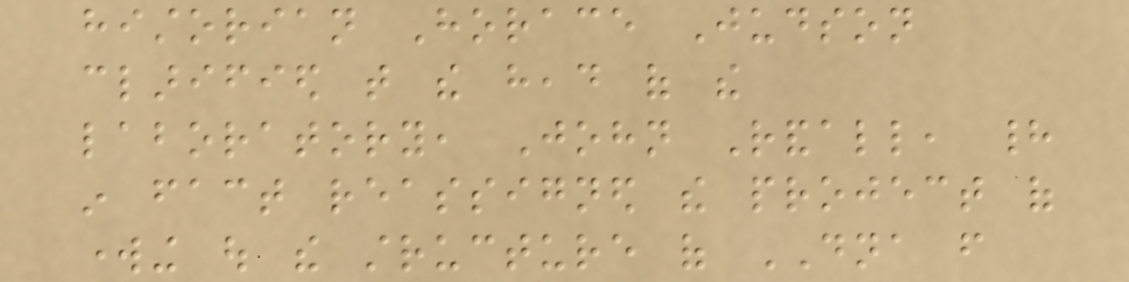historian Horace Judson
clarified that the head of the
laboratory, John Randall, had
in fact reassigned the project of
working out the structure of DNA from
